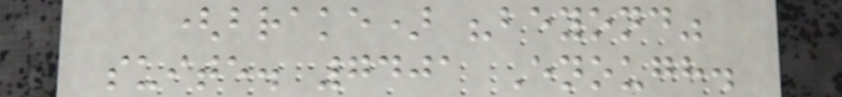(brake) "beyond"
suite. 7401 Enough.
